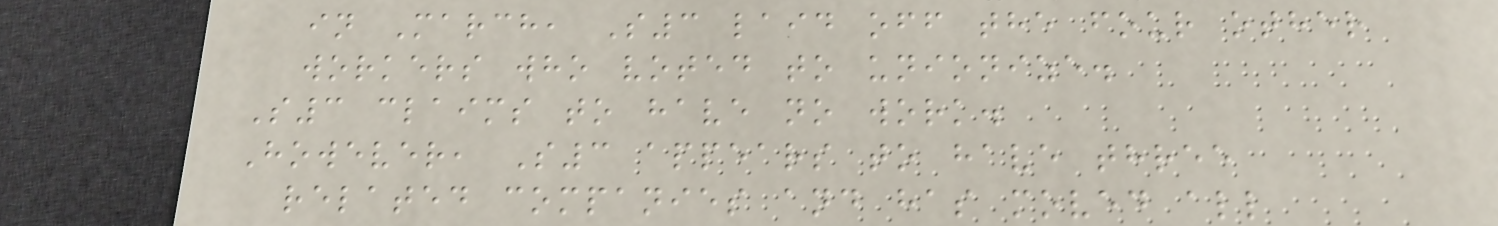in March, S3 laid off the four other
workers who voted to unionize.
S3 claims to have no work.
However, S3 appears to have three
related companies and has moved all
